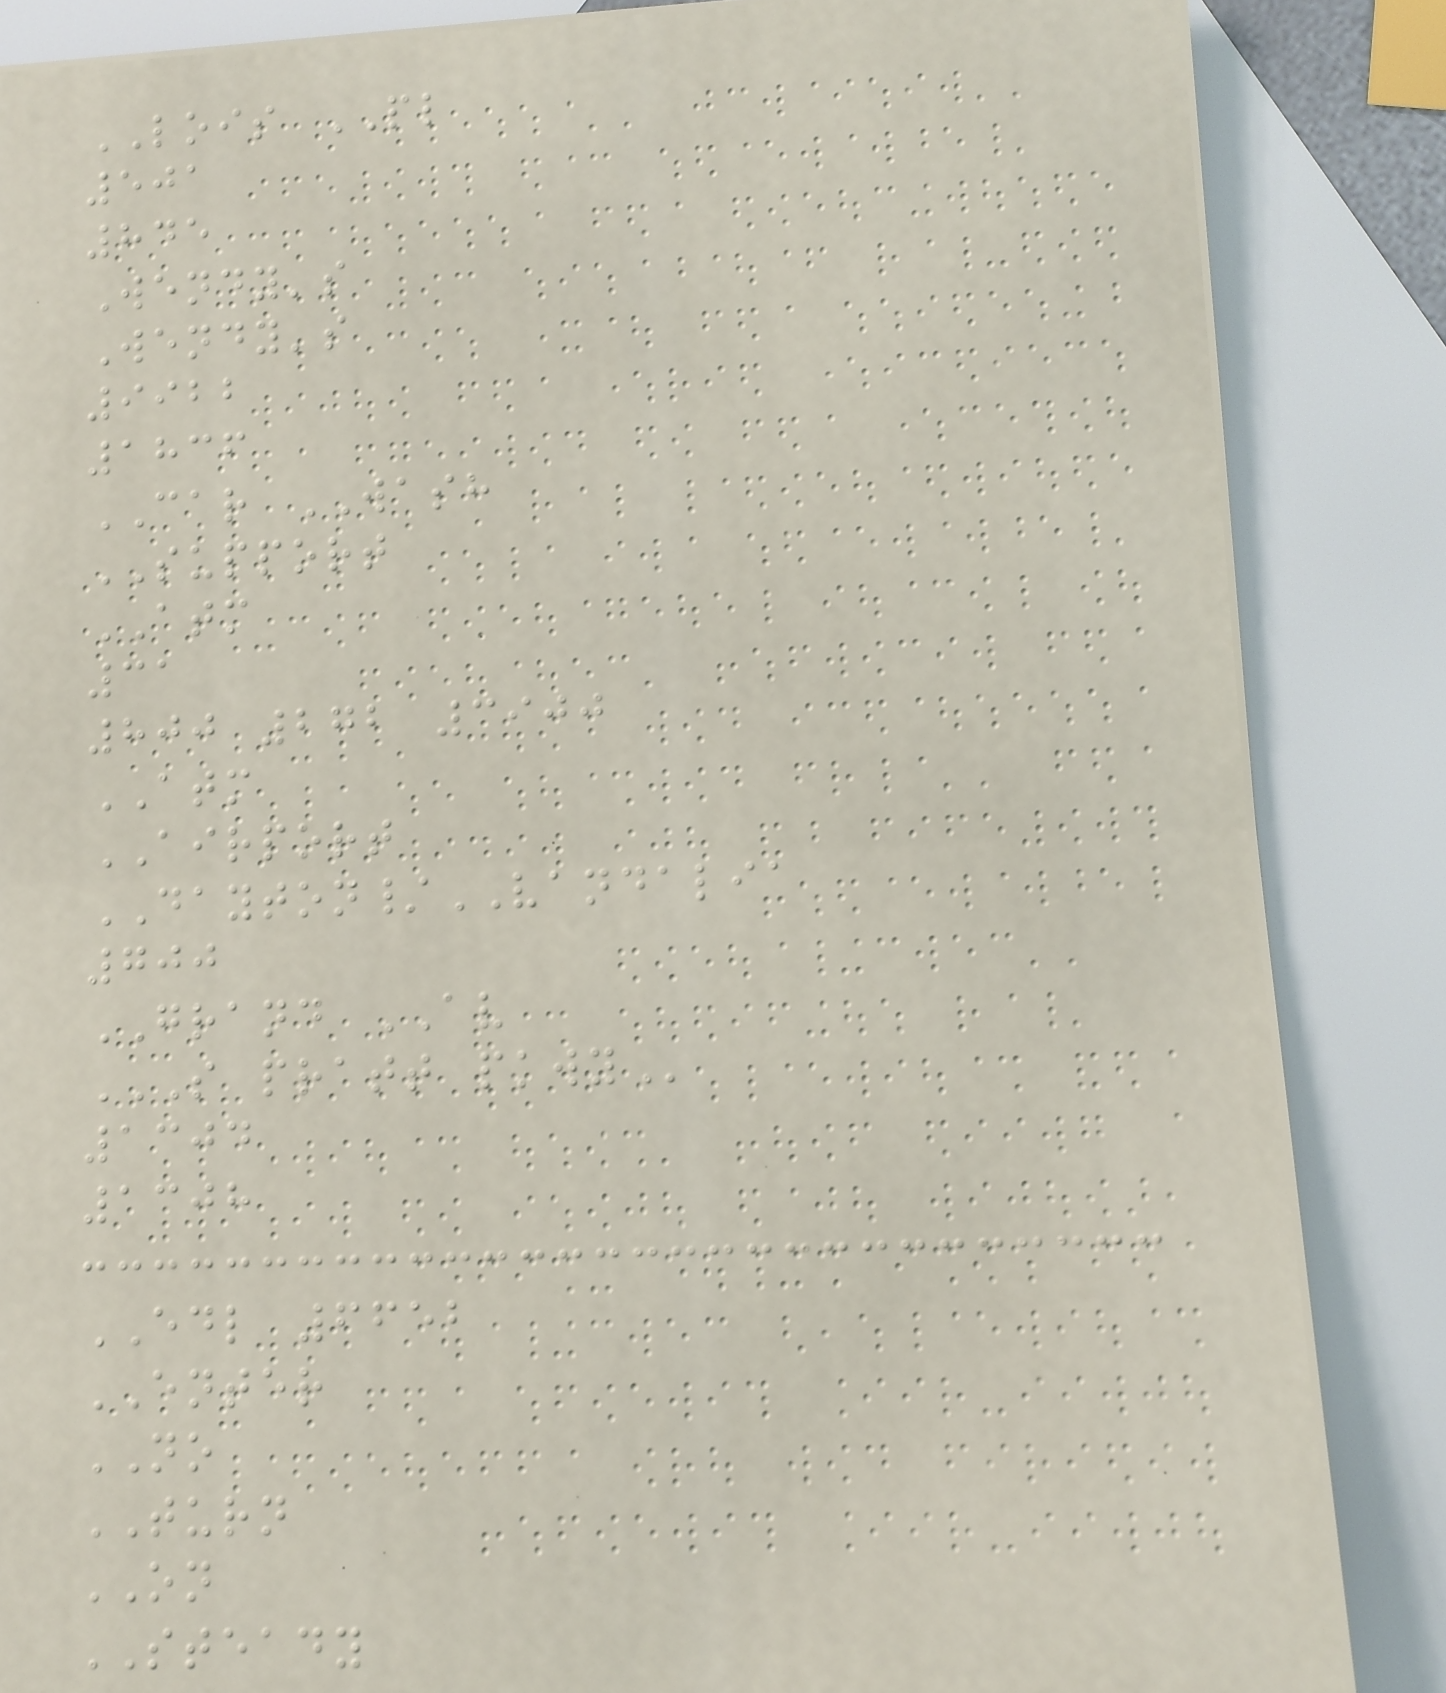LOIS PL
501
845
Wendy's
Wendy's
9922
1836
CAR WASH
SUPPORT
ATM
31
800 272 3900
ATM
AIRPORT
DAYTON/VANDALIA
700
GRAND AV
S PRATT PKWY
1304
1308
EDL 6652
ENTER
NO
TURN
ON
STEADY
